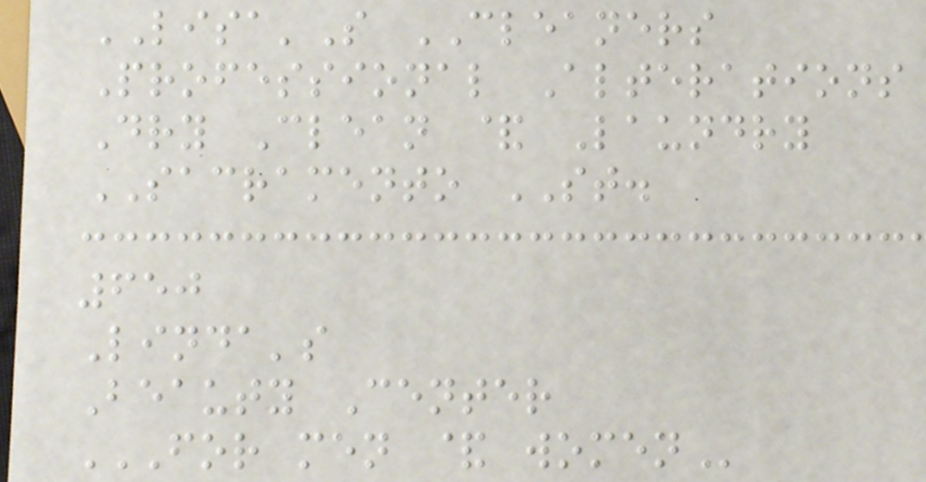LISA'S CLEANERS
Professional Alterations
Dry Clean & Laundry
SACRAMENTO ST.
650
Linda's
Beauty Center
FOR MEN & WOMEN
